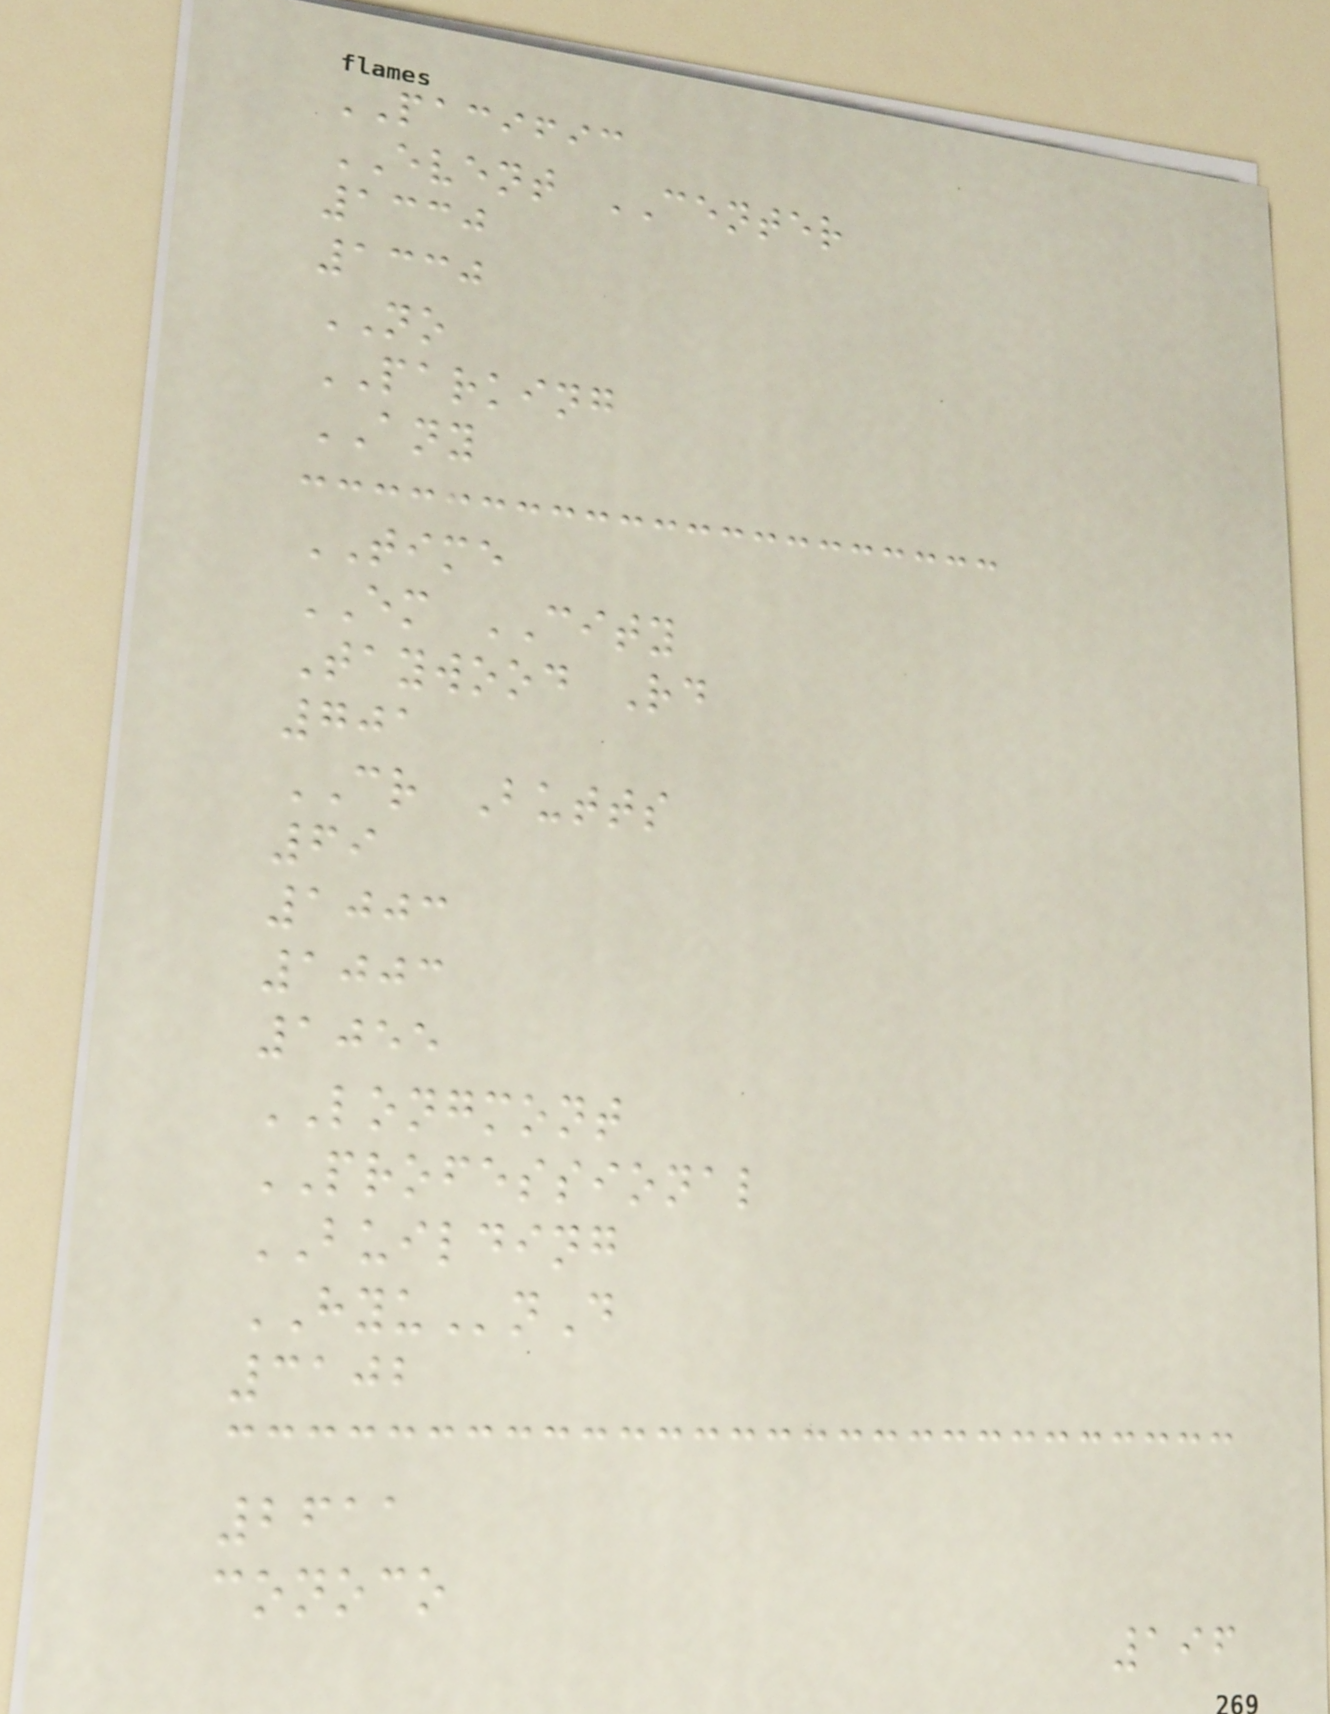PACIFIC
EVENT CENTER
1330
1330
NO
PARKING
ANY
TIME
EM CITY
Taywood Rd
701
CR Butts
69
1003
1003
1055
LONGMONT
PROFESSIONAL
BUILDING
HYUnD
3102
2611
conoco
196
